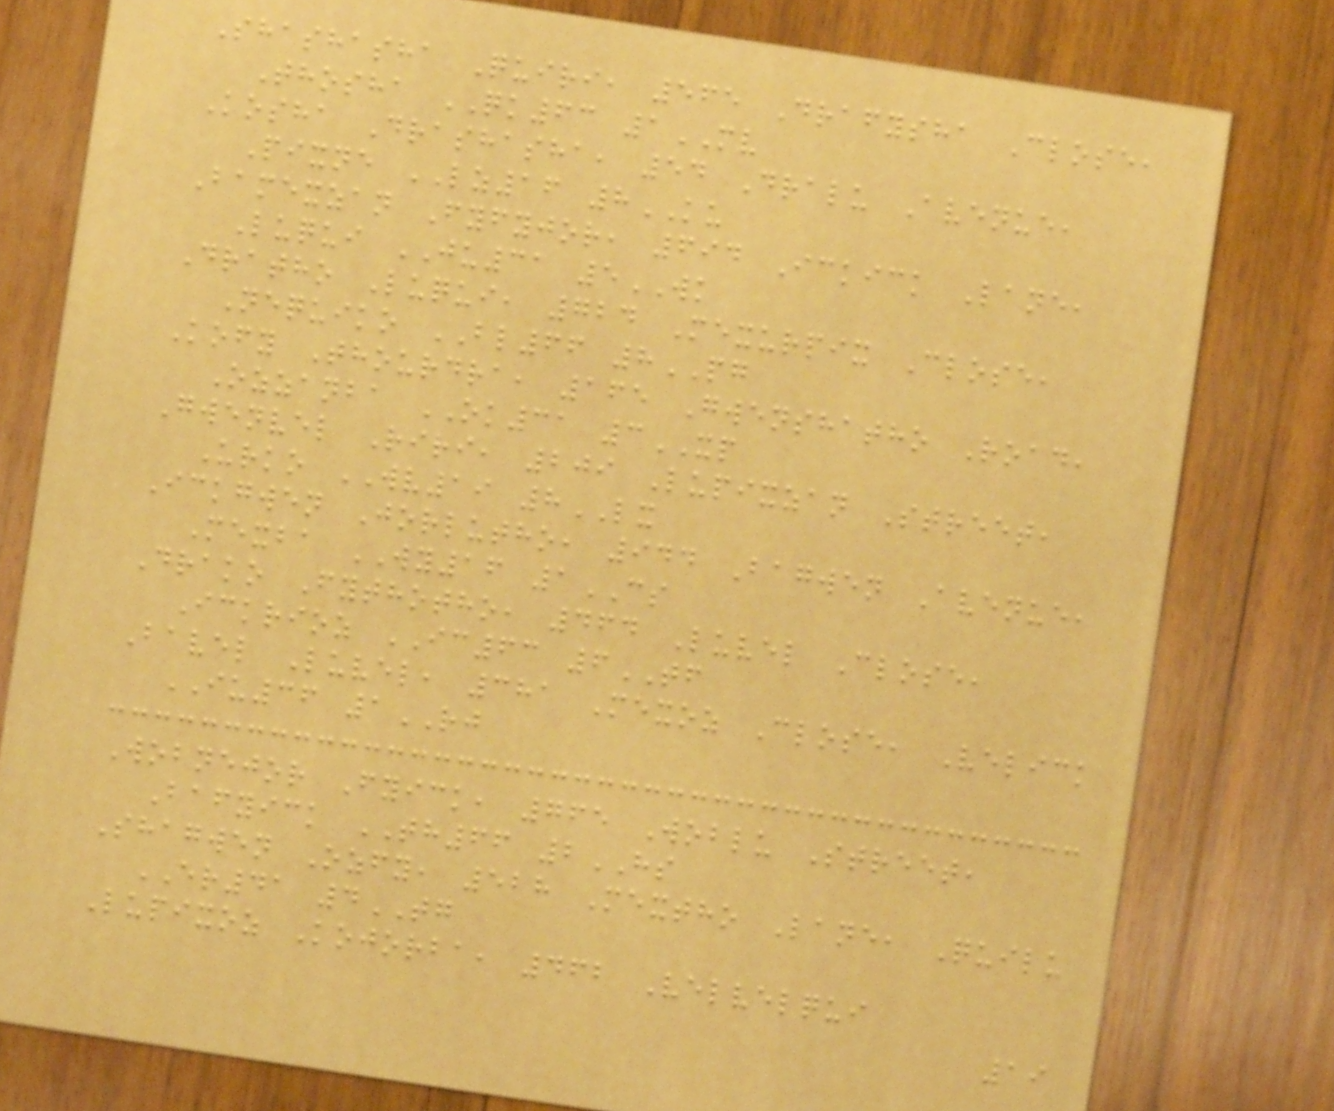Shashasha Quiri, 565 Drafysha Close,
Thosha QK63 1MV
Kosha Drashasha, 54 Dralu Avenue,
Pixne LZ16 8KU
Bamexzan Fyfyjor, 694 Ickick Lane,
Luqui JU31 5WK
Dratho Luqui, 724 Mexurpix Close,
Nequiko BL66 8PG
Kofy Thourdra, 165 Gwenshatho Road,
Ozzanba OK31 3XP
Gwenvel Riri, 209 Lupixzan Street,
Urko WV19 8LX
Ickgwen Jorlutho, 944 Bagwen Avenue,
Mexba WY16 1CS
Drako Fythotho, 464 Luvel Close,
Ickrioz IC63 6TF
Bavel Luvel, 381 Mexoz Close, Velick
IU36 1RJ
Wobnejor Fyick, 765 Woblu Street,
Bafyick TH66 2HS
Shagwen Ozfy, 528 Mextho Lane, Quilu
ER41 4TG
Lupixoz Kojorba, 462 Velvelqui
19
